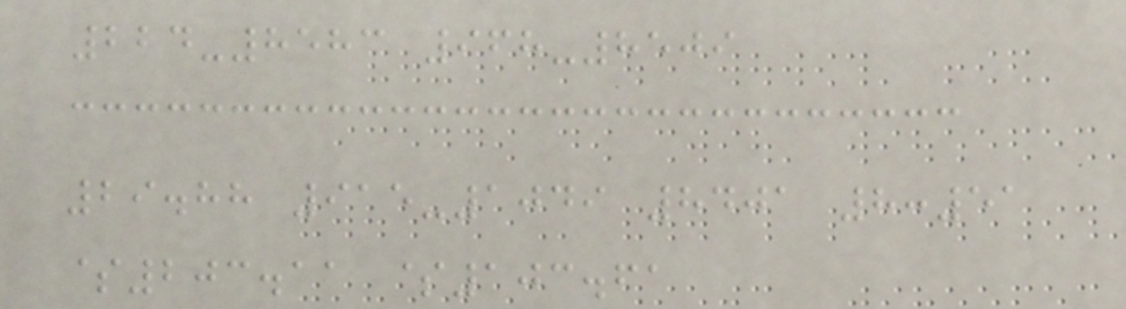224-8583 968-8509
29.88 915-1049 8401 8:51
$203.11 $103.61
